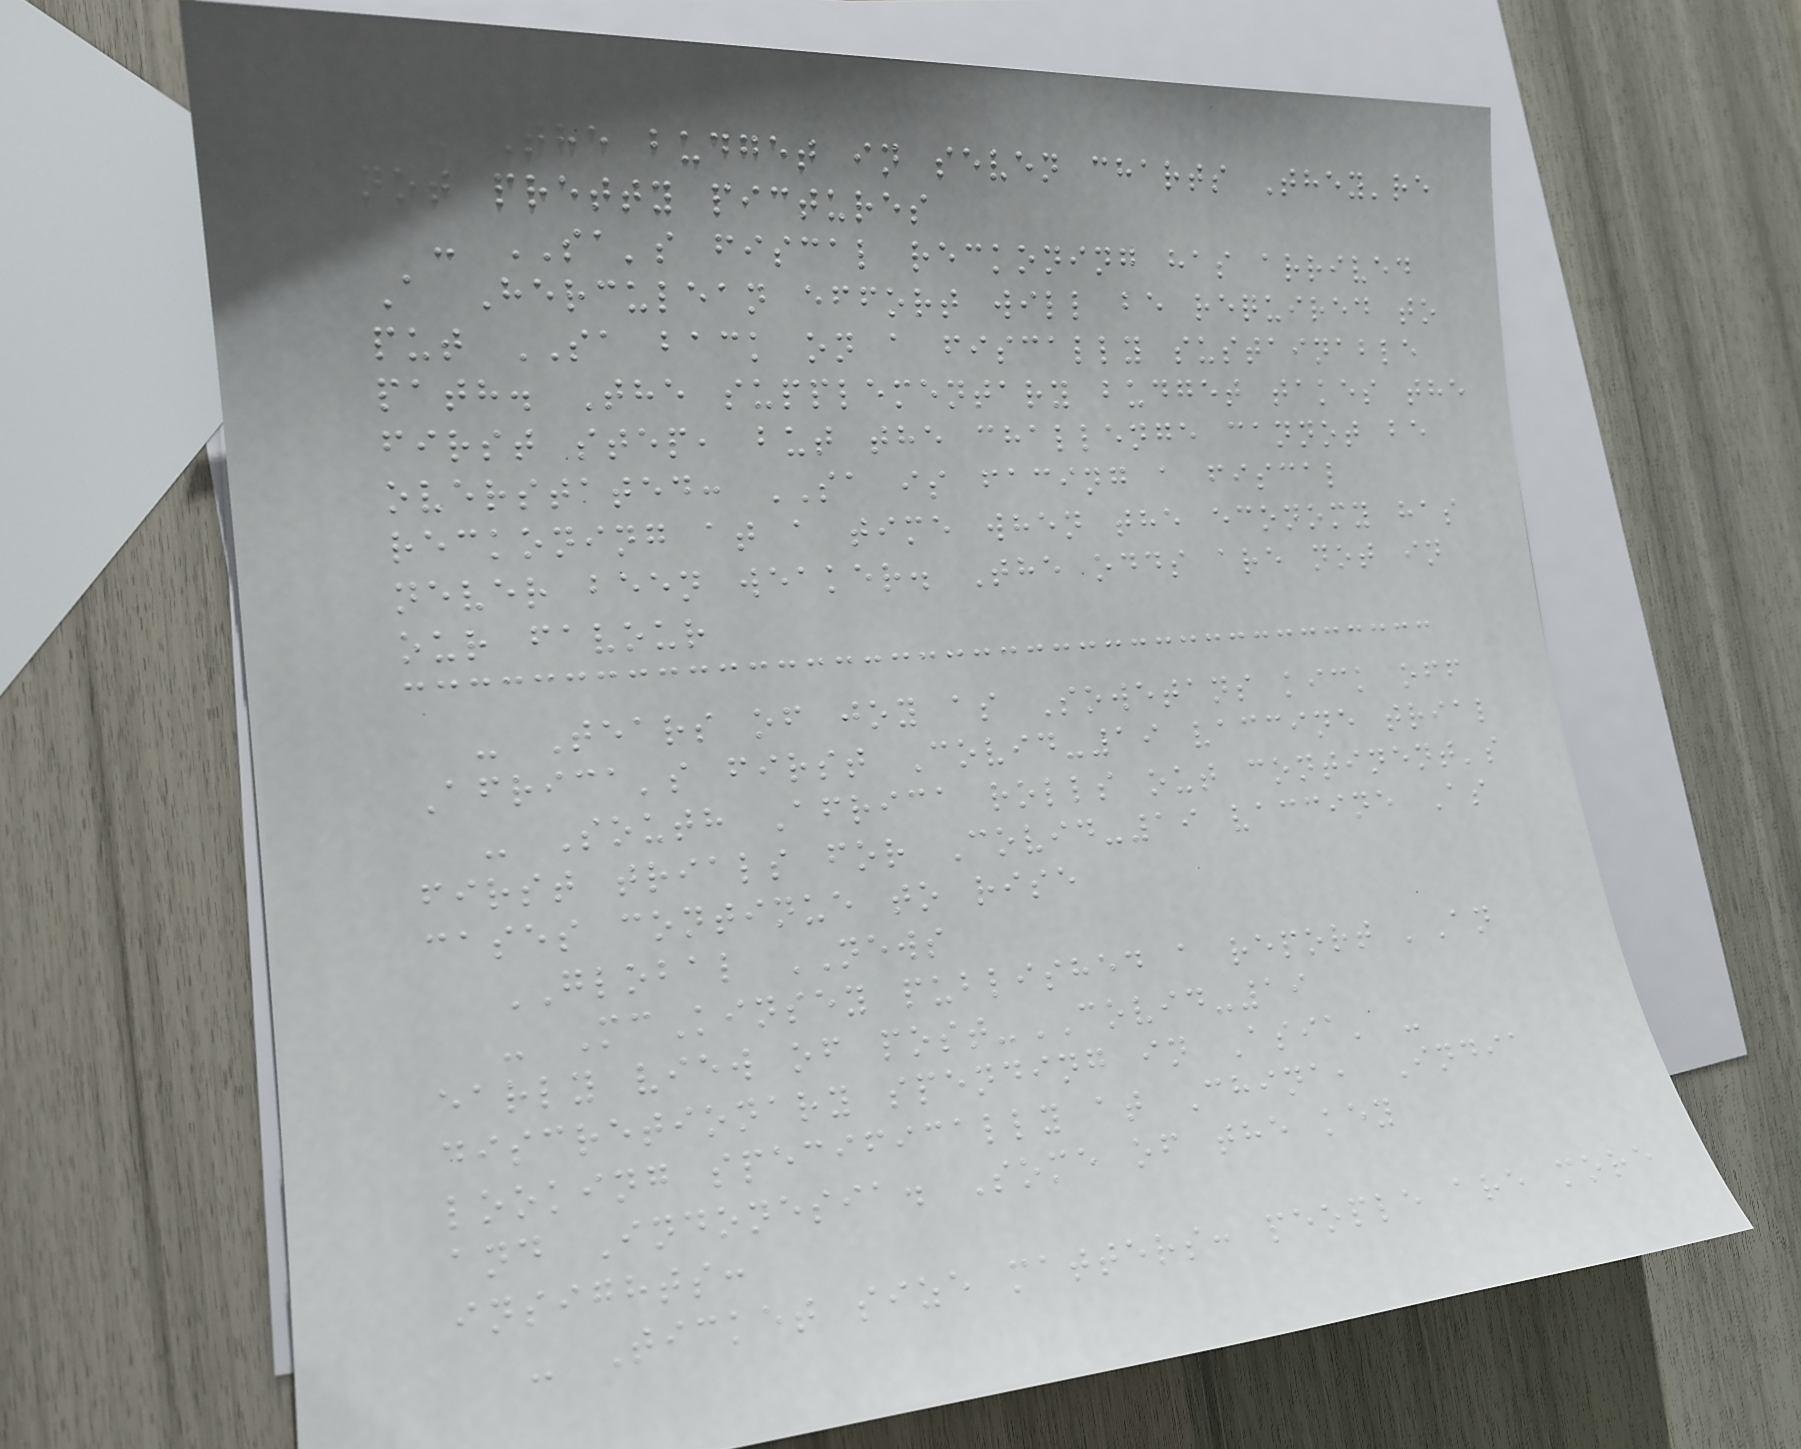- The budget in seven charts They're
not pretty pictures
- SA's fiscal reckoning has arrived
A Herculean effort will be required to
put SA back on a fiscally sustainable
path. The supplementary budget takes the
first step, but the challenge cannot be
overstated: SA is facing a fiscal
reckoning at a time when the economy has
never been weaker. The odds are not in
our favour
- Tears of joy as Sowetans kick off
Africa's first Covid-19 vaccine trial
- South Africa rolls out continent's
first trials for Covid-19 vaccine As
cases continue to rise
GLOBAL NEWS
- McKinsey published a report 'An
early view of post-COVID-19
discretionary spending in Asia' -
looking specifically at China, India
and Indonesia. Some of the key
insights:
- Ticket size matters: people are more
